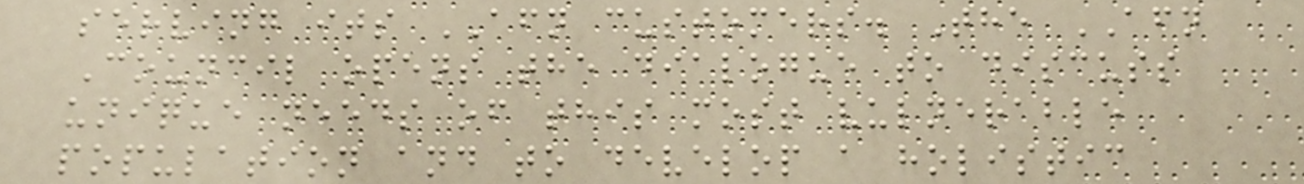serving its AFN customers. The AFN
Council opens the dialogue to discuss
unique needs of this most vulnerable
population and to develop a holistic
